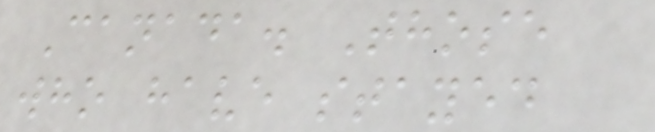Canada. Those
who have stayed
